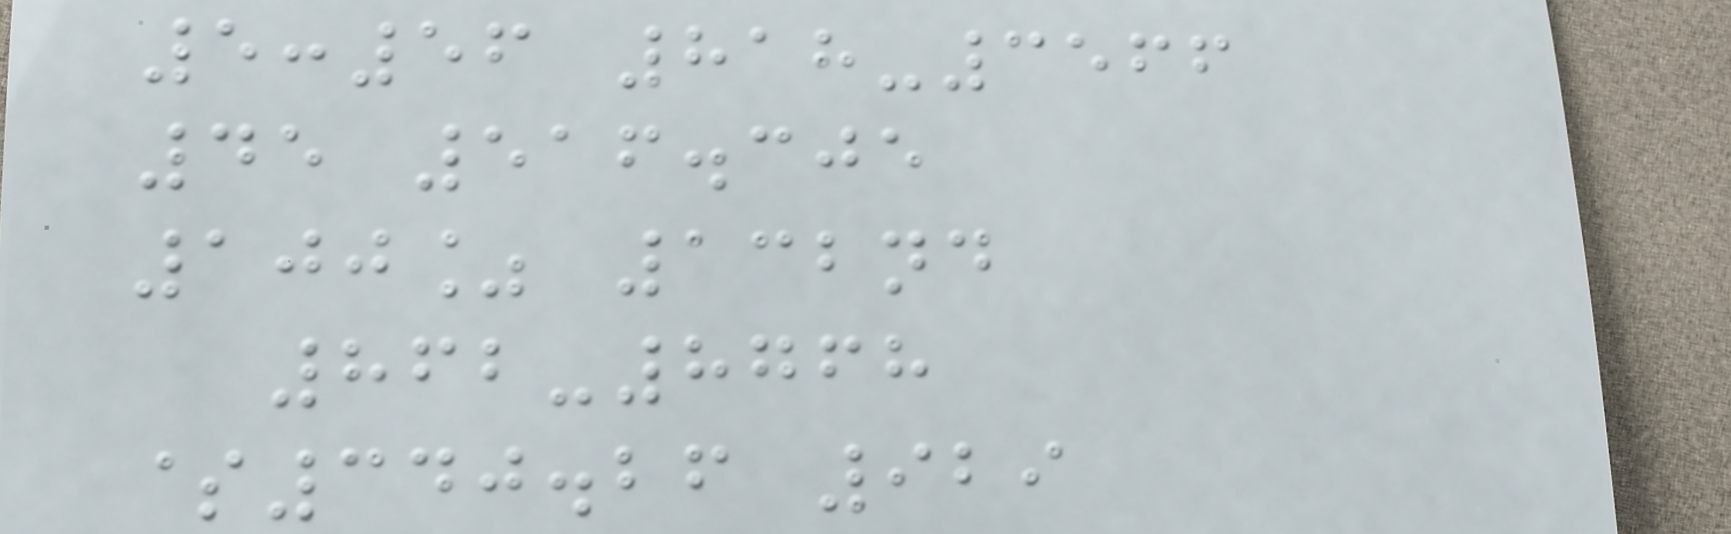5:56 818-3566
45 516.305
100% 132nd
862-8768
$340.26 929
